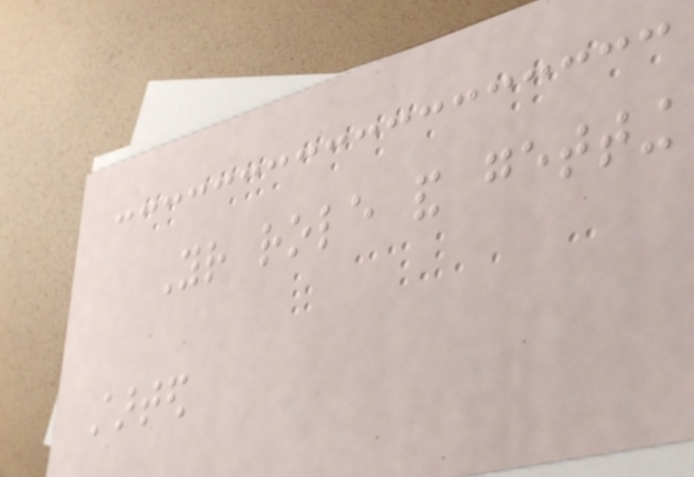Your role and getting
started
